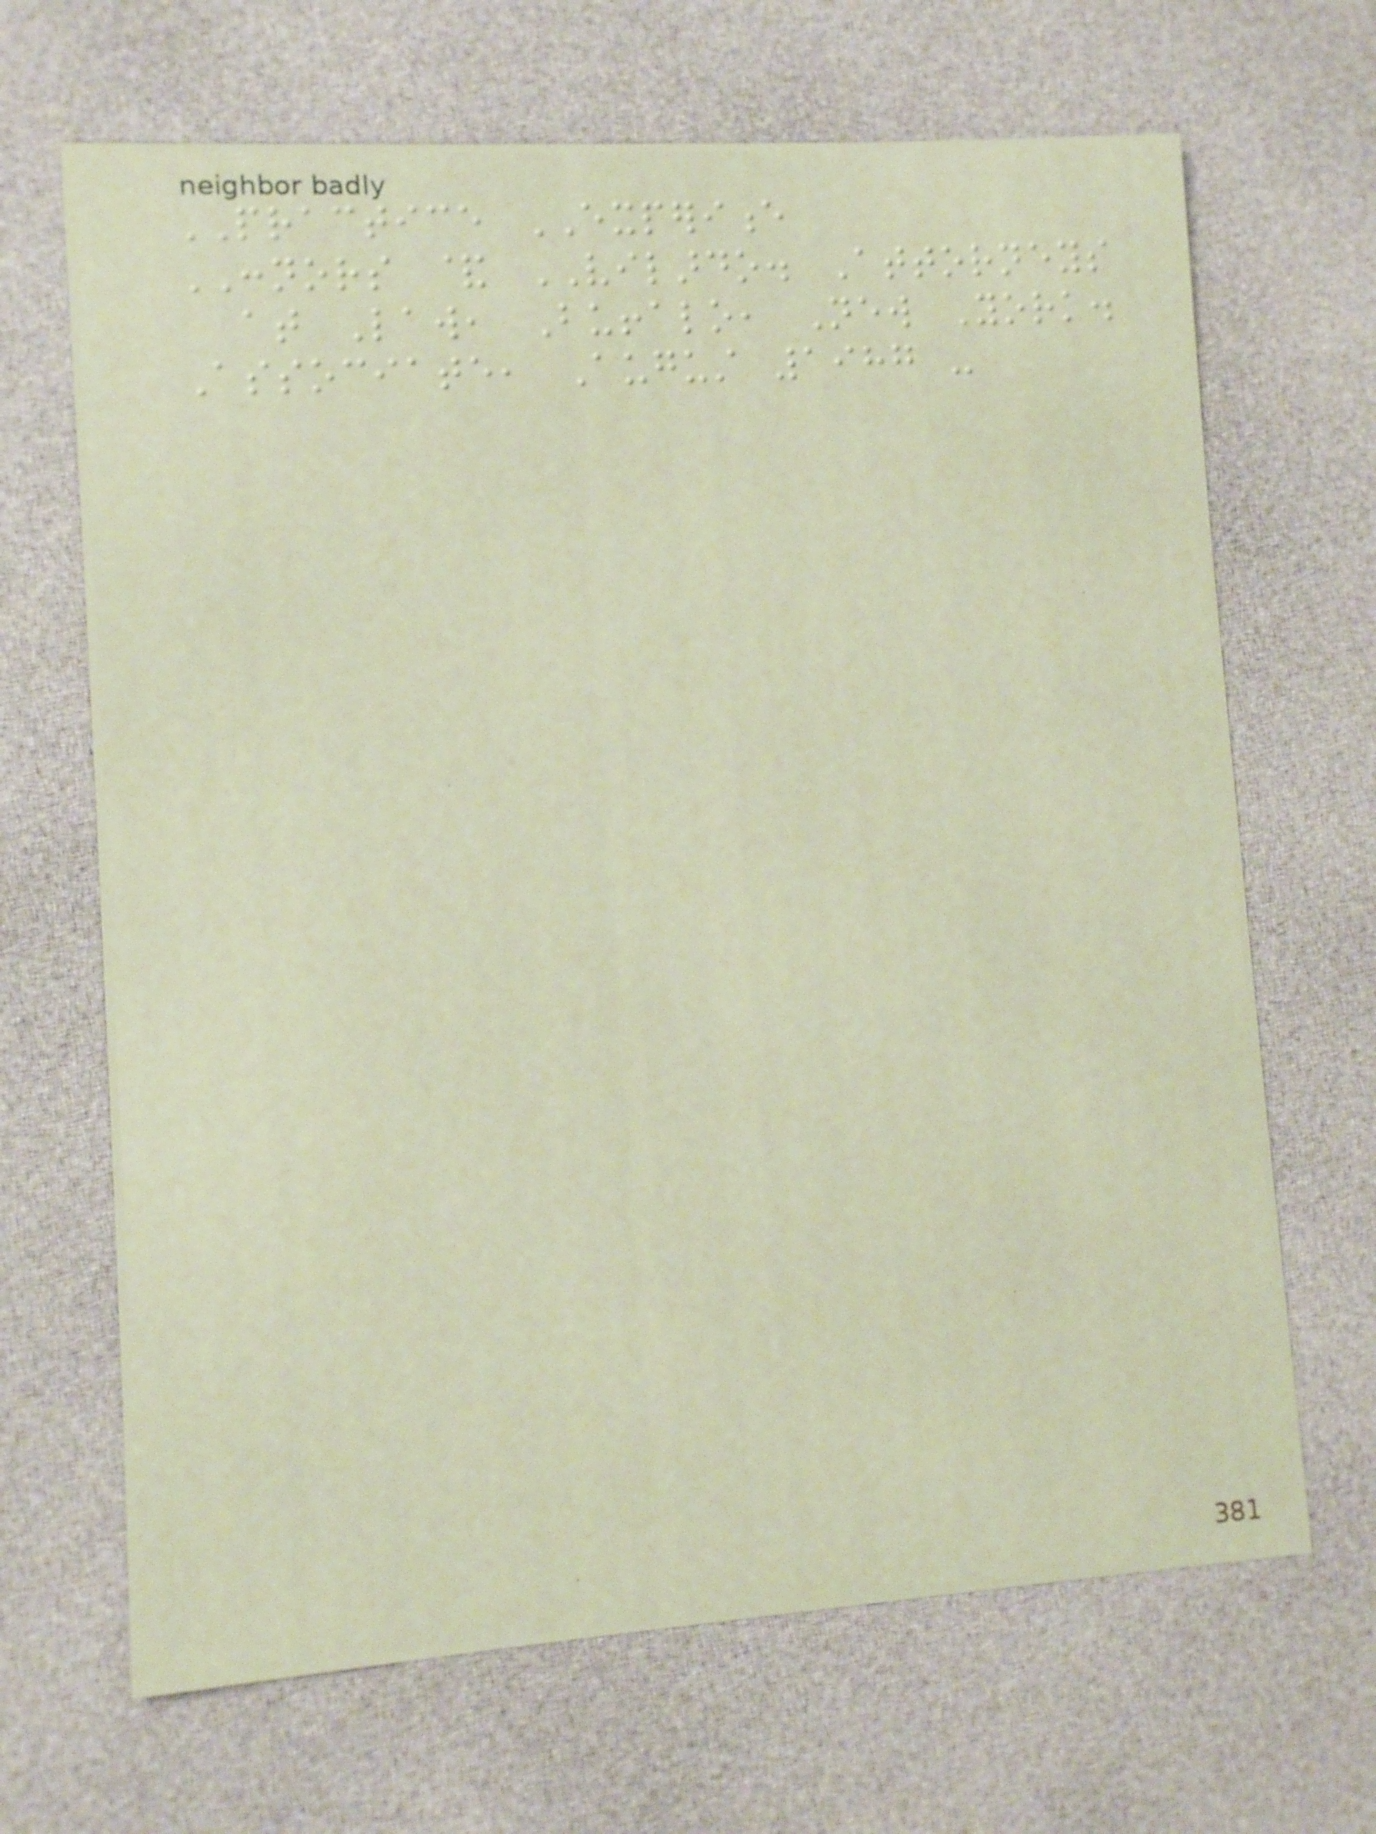PRACTICE EXPERIENCE
CONNORS & VILARDO. Attorneys
at Law, Buffalo, New York.
Associate, August 1987 -
